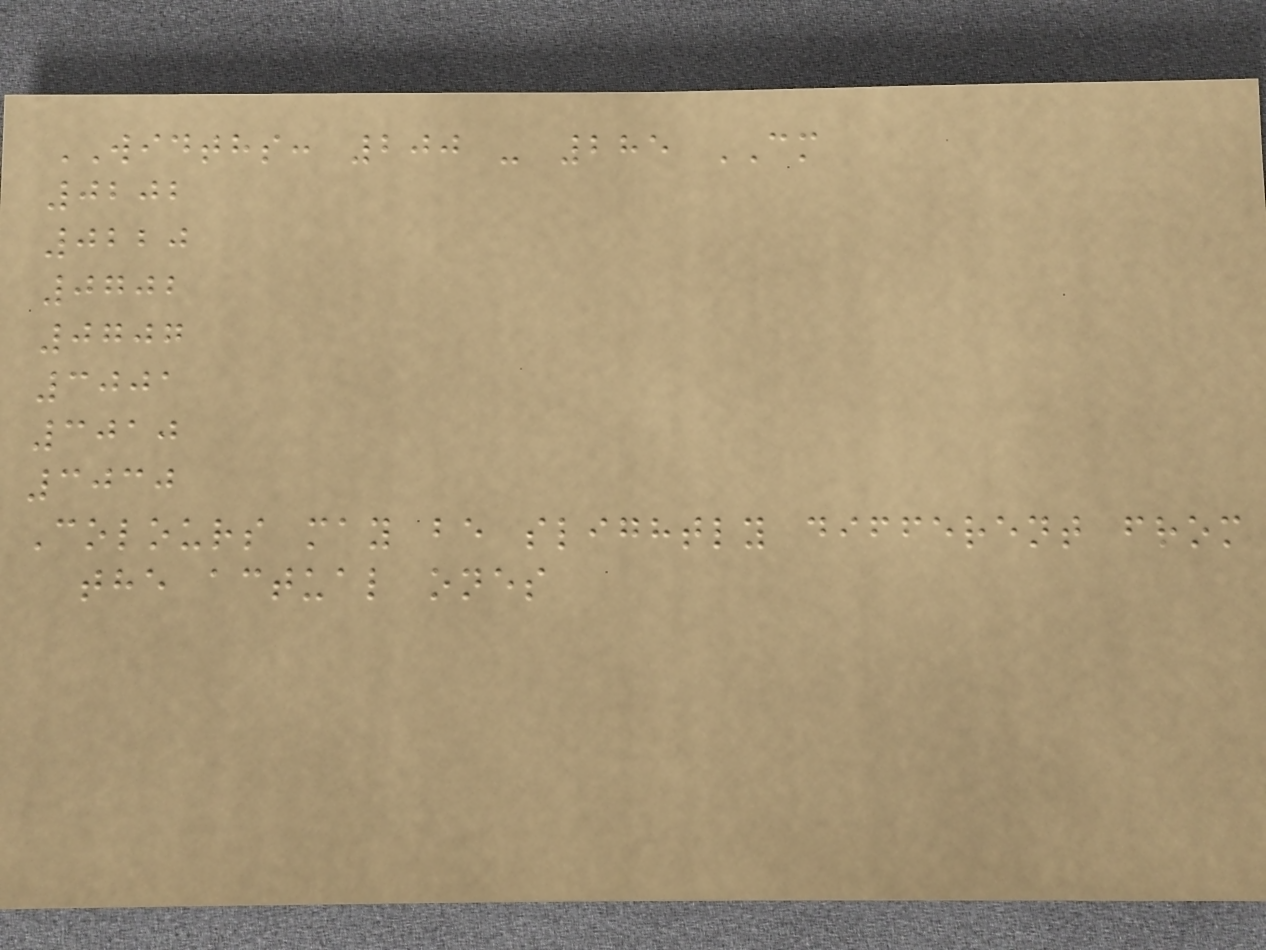WIDTHS: 200 - 285 CM
0202
0220
0702
0707
3001
3010
3030
Colours may be slightly different from
the actual ones
